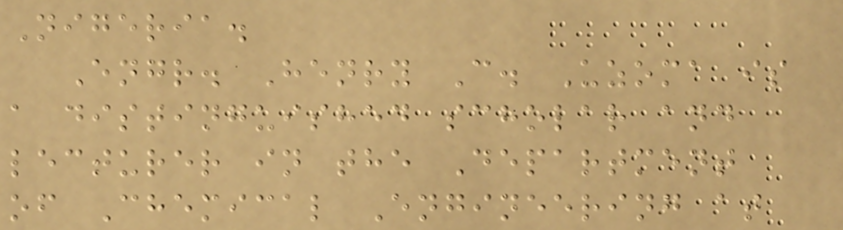Nigeria.
Engr. Henry C. Uzoma is
a distinguished scholar and
lecturer in the Department
of Chemical Engineering at
